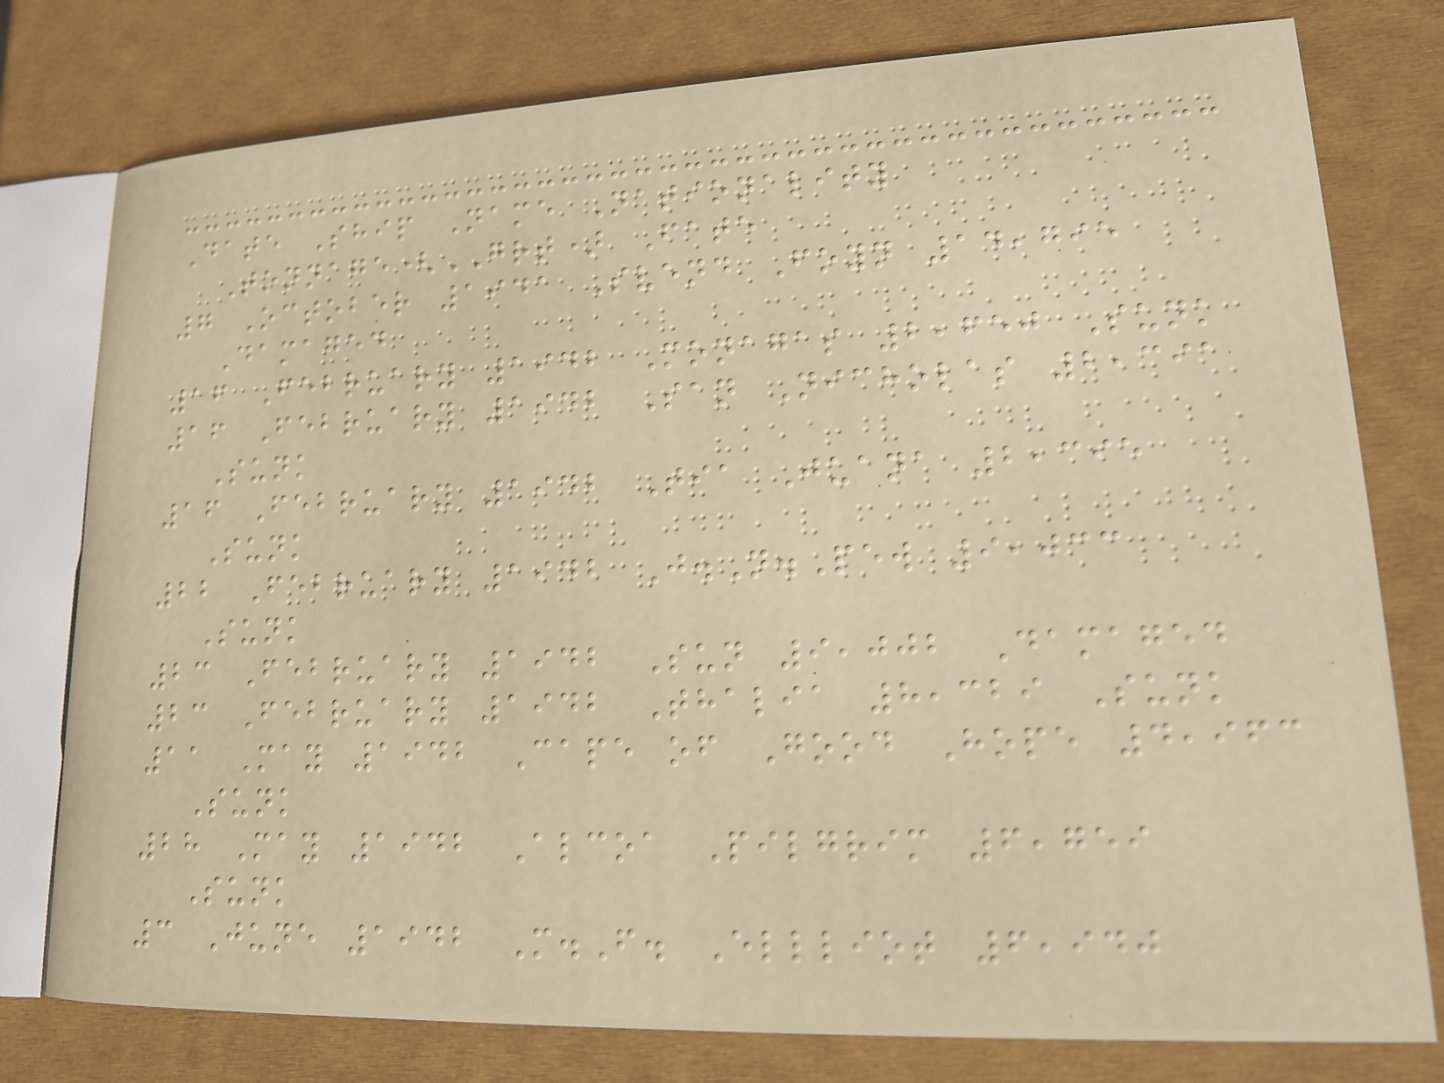Date Ship Name Nationality
Tonnage(GRT) Fate
7 October 1941 Svend Foyn 14,795
Damaged
16 February 1942 Monagas 2,650 Sunk
16 February 1942 San Nicholas 2,391
Sunk
16 February 1942 Tia Juana 2,395
Sunk
22 February 1942 J.N.Pew 9,033
Sunk
23 February 1942 Sun 9,002 Damaged
23 February 1942 Thalia 8,329 Sunk
11 May 1942 Cape of Good Hope 4,963
Sunk
28 May 1942 Alcoa Pilgrim 6,759
Sunk
3 June 1942 M.F. Ellliot 6,940
